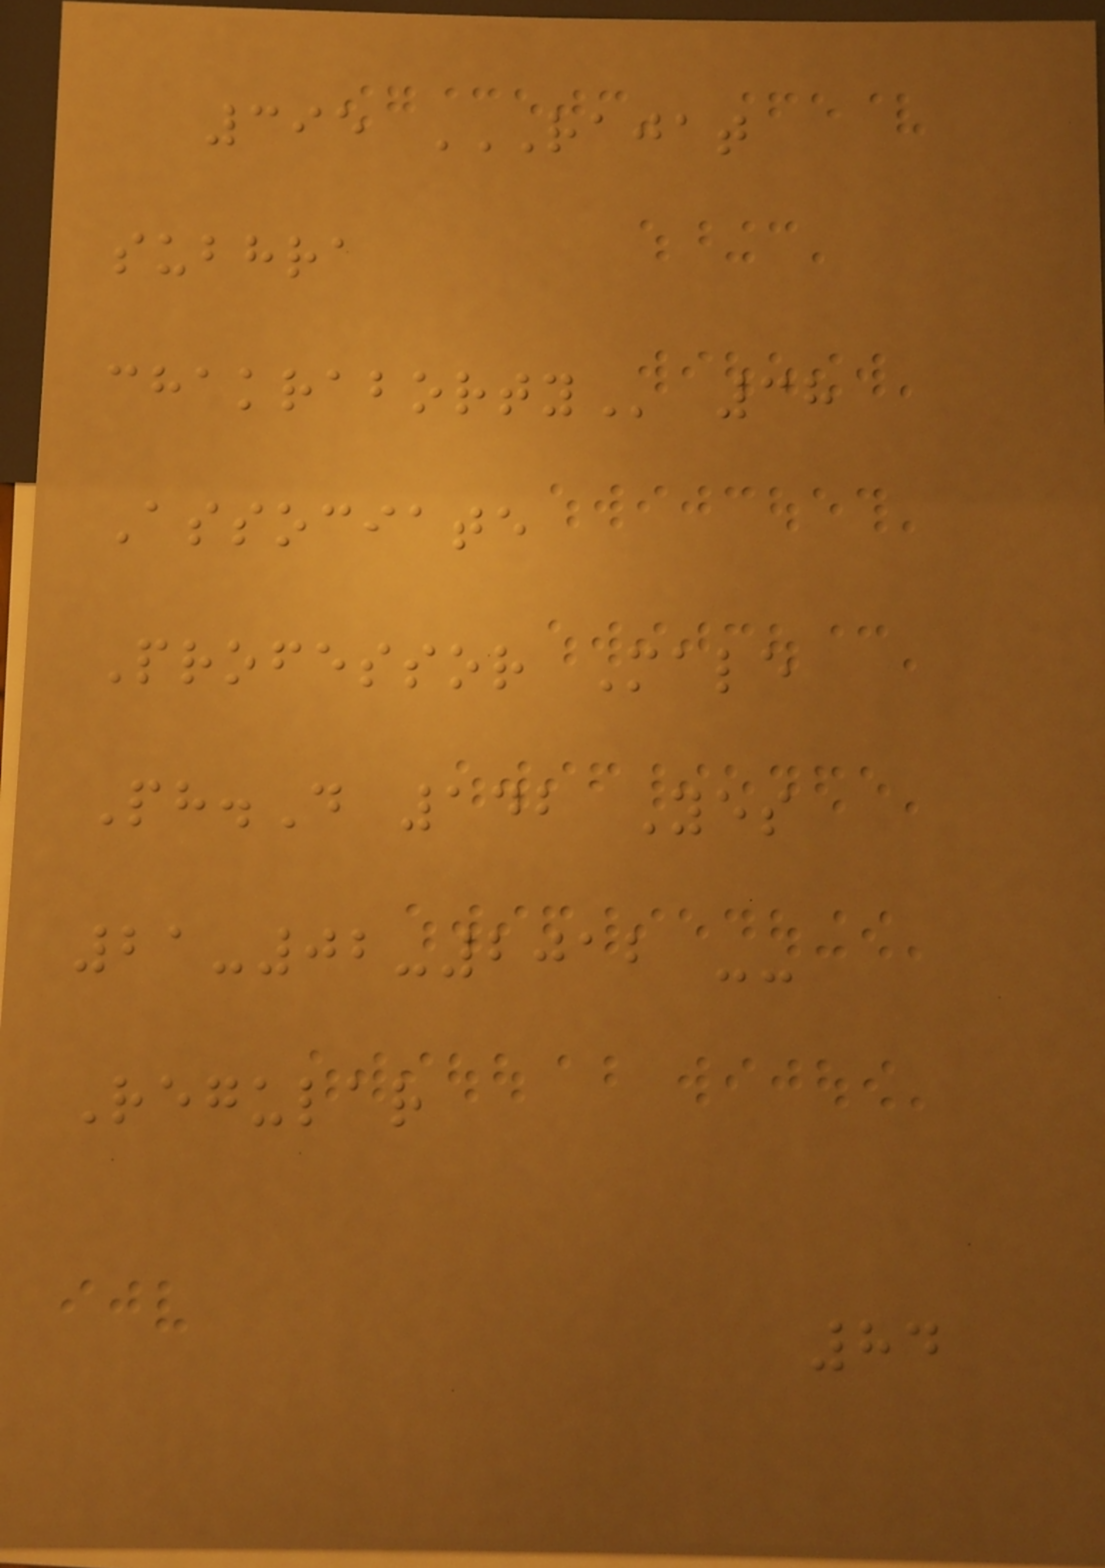395 RAJAT
SUBHRA
CHAKRABORTY 38
Associate
Professor Male
Ph.D 142 Yes
21-02-2012 --
Regular
84
